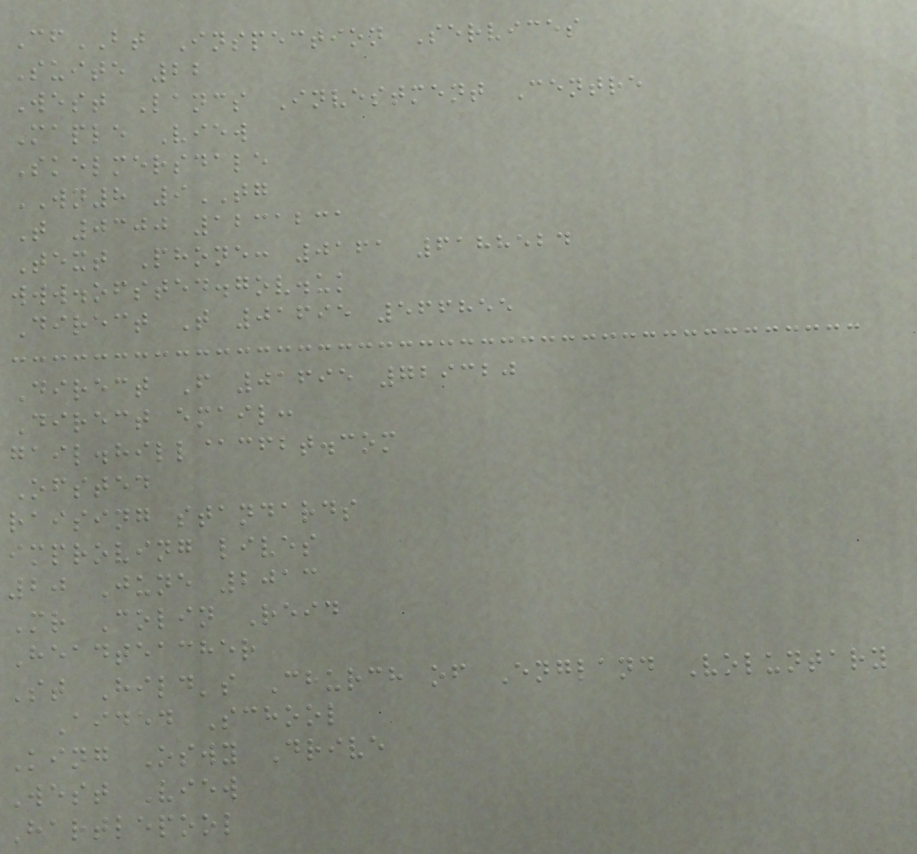CfBT Inspection Services
Suite 22
West Lancs Investment Centre
Maple View
Skelmersdale
WN8 9TG
T 0300 1231231
Text Phone: 0161 6188524
www.ofsted.gov.uk
Direct T 01695 566855
Direct F 01695 729320
Direct email:
gail.hill@cfbt.com
Ofsted
raising standards
improving lives
20 June 2013
Mr Colin Reid
Headteacher
St Hild's Church of England Voluntary
Aided School
King Oswy Drive
West View
Hartlepool
